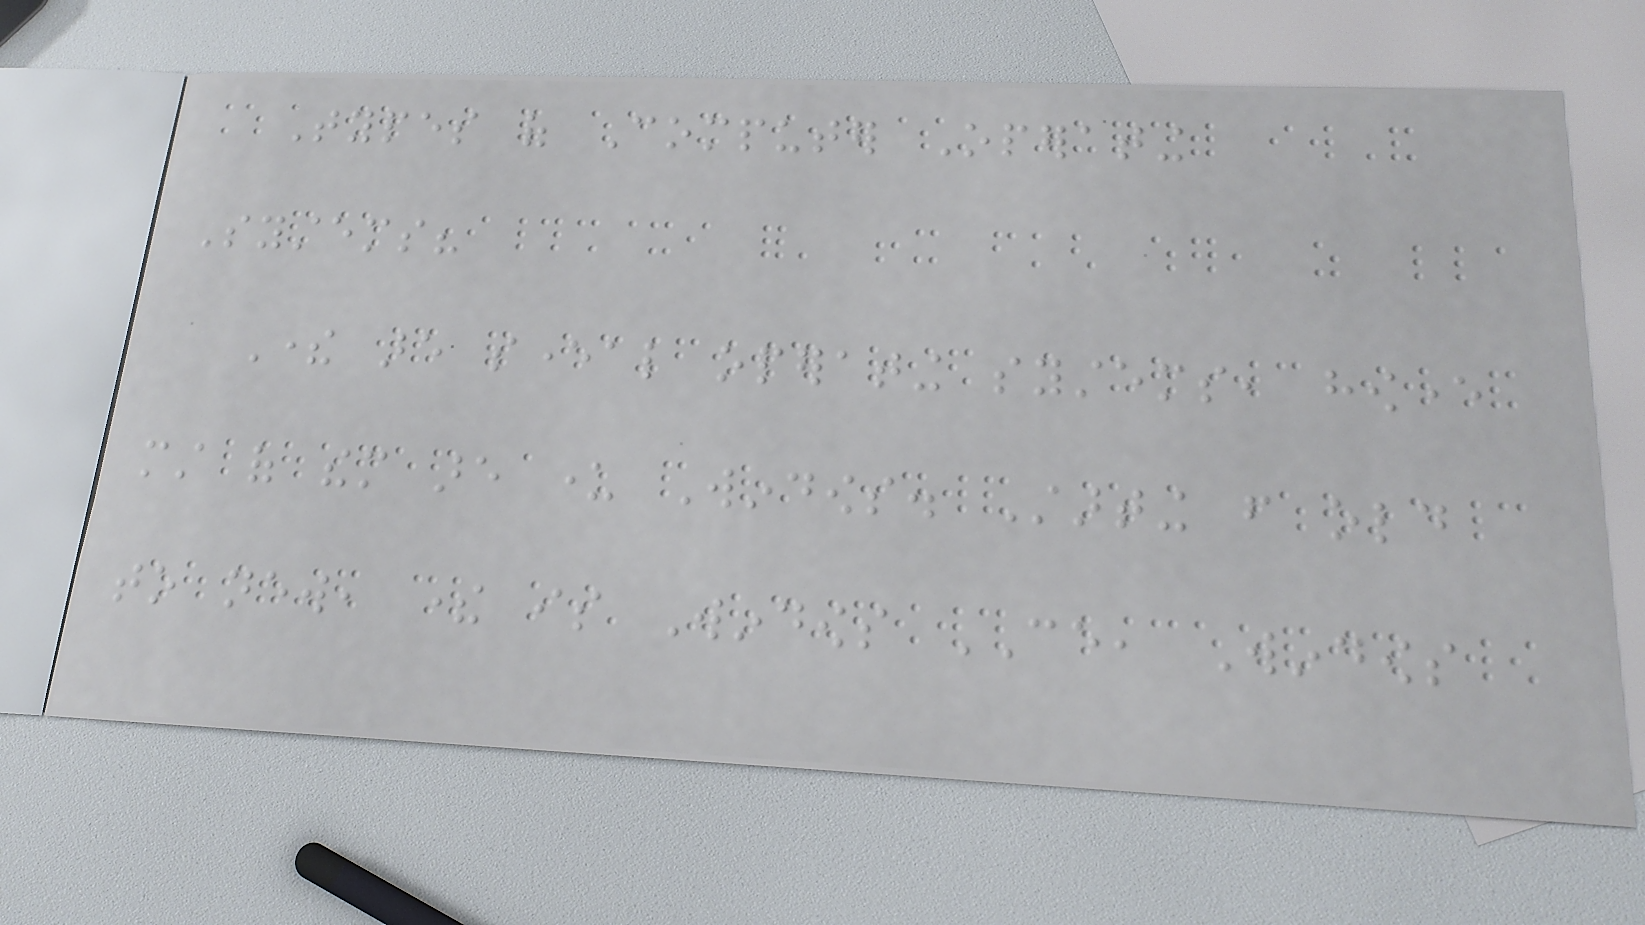Types of Computer Operating
Systems?
There are several operating systems, however
must of them are under Windows. Starting from old
to new, there is Windows CE, Windows
